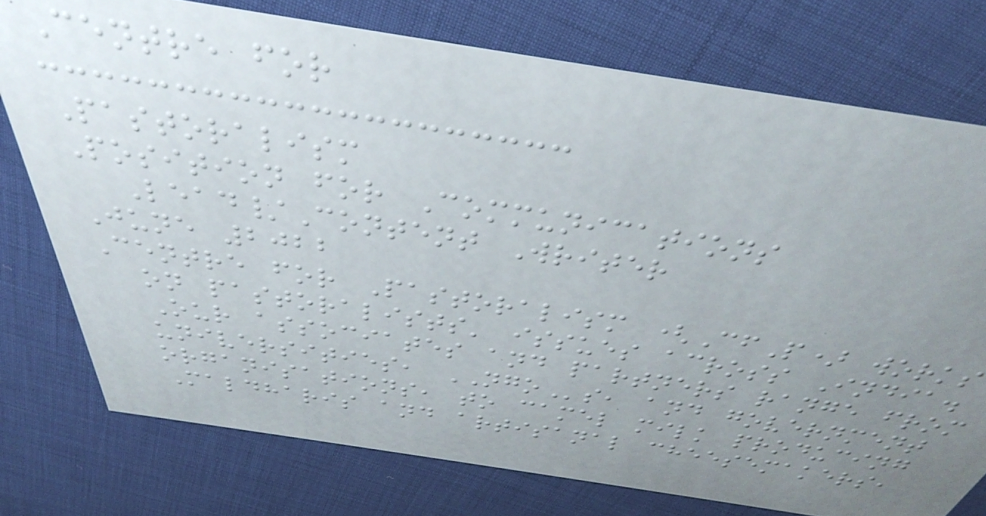Centre for
Pastoralism
Position for Communications
Lead/Content Writer
June 2022
Centre for Pastoralism (CfP) works
on pastoralists' issues across India.
Our associates and partners range from
universities, NGOs, and government
organisations, to camel milk producing
Maldharis and artisanal cheesemakers,
